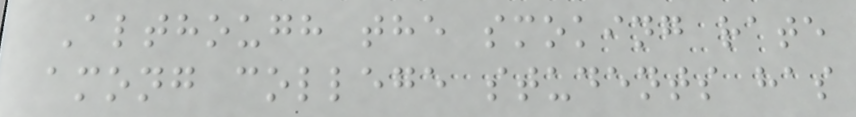Although the smoking rate
among college students has
